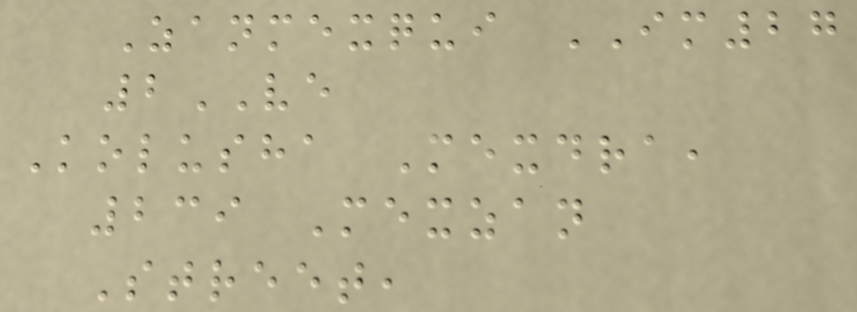Zanmexqui IM27
2VE
Kolusha Mexdra,
239 Mexzan
Street,
